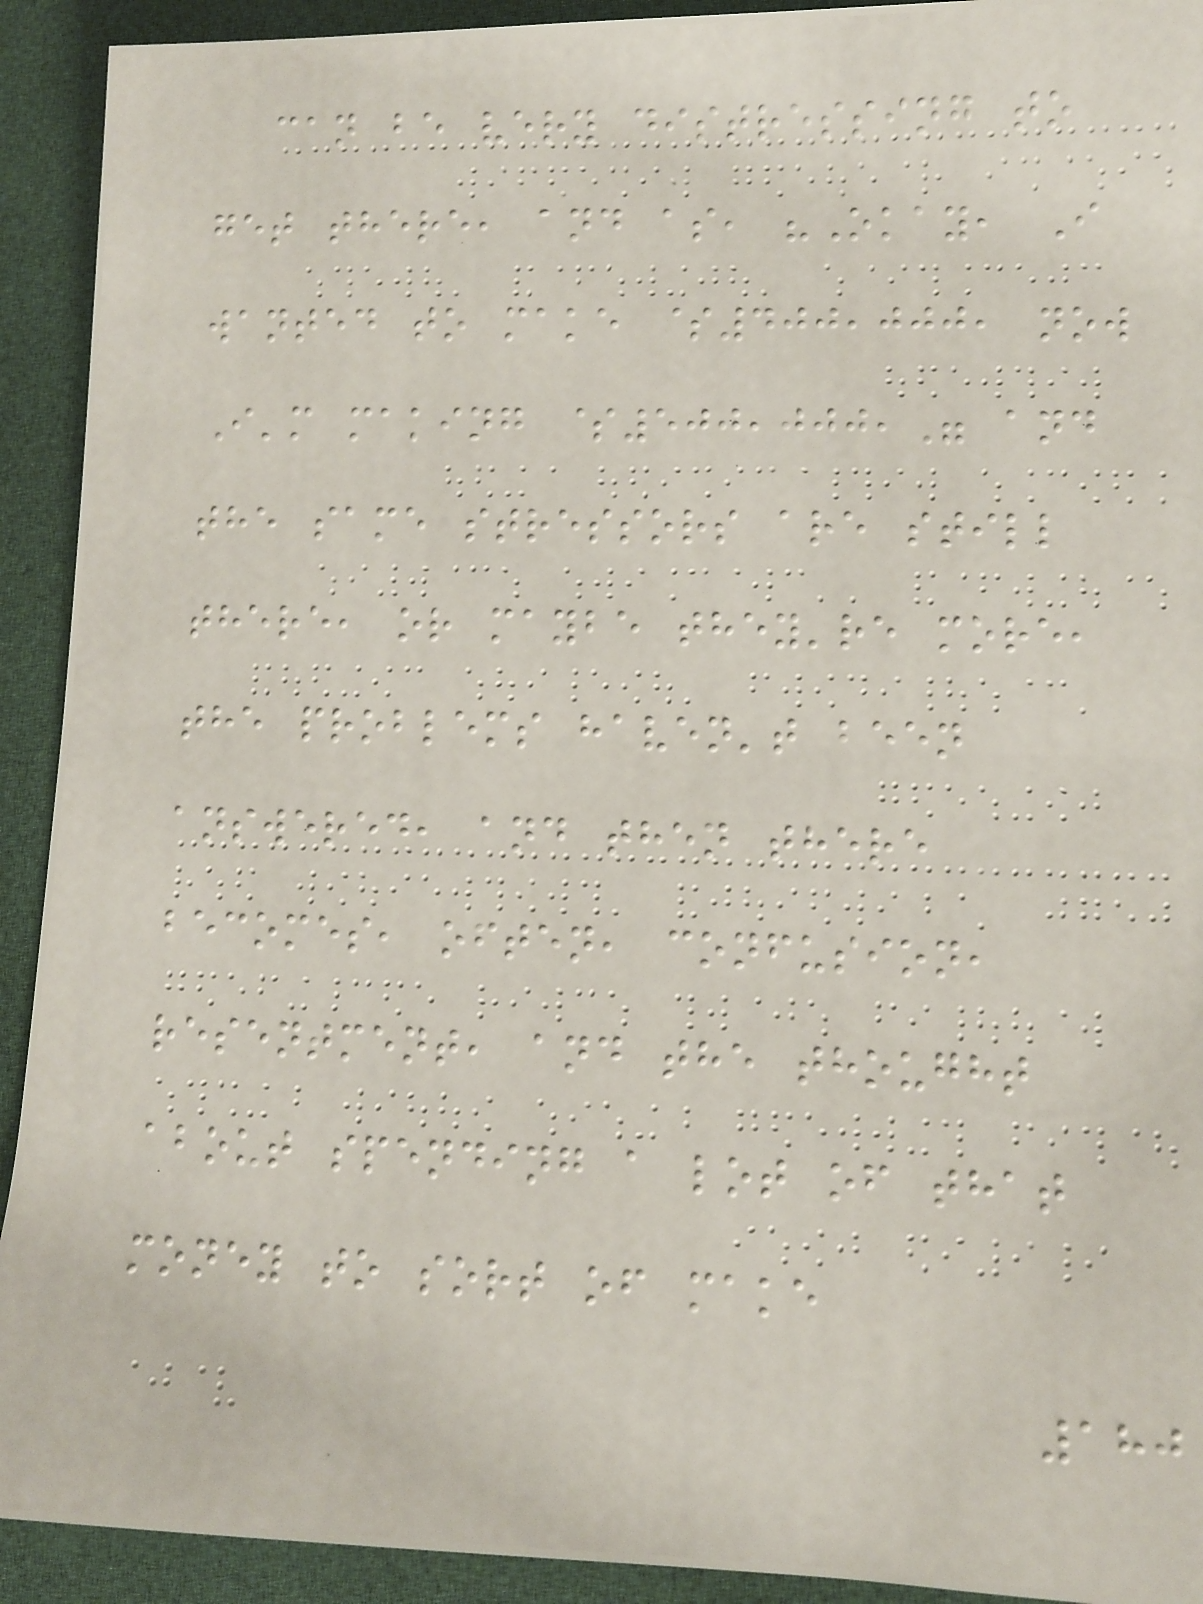can be very distressing to
get there, and as, "Okay, I
wanted to make $400,000, now
I'm making $500,000," and
the same stressors are still
there, or maybe they're more,
the problems haven't been
answered, and then there
becomes, often, confusion,
resentment, and the thought
about spending a lot of that
money to sort of make
180
